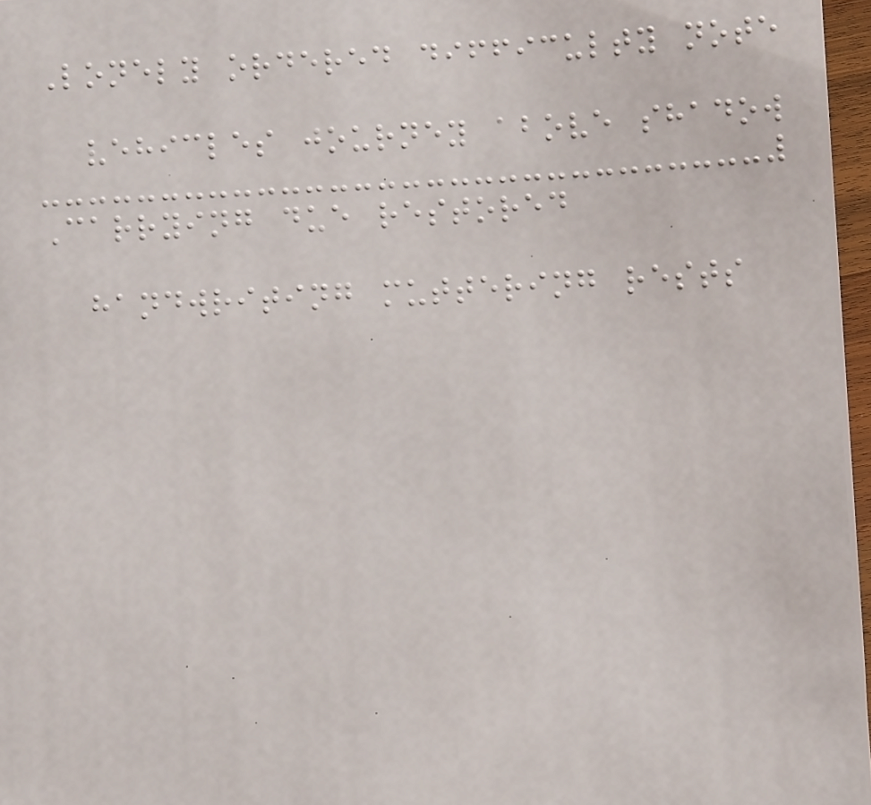Lonely ordered difficulty note
vehicles journey above shadow
Carrying due restored
handwriting muttering rests
